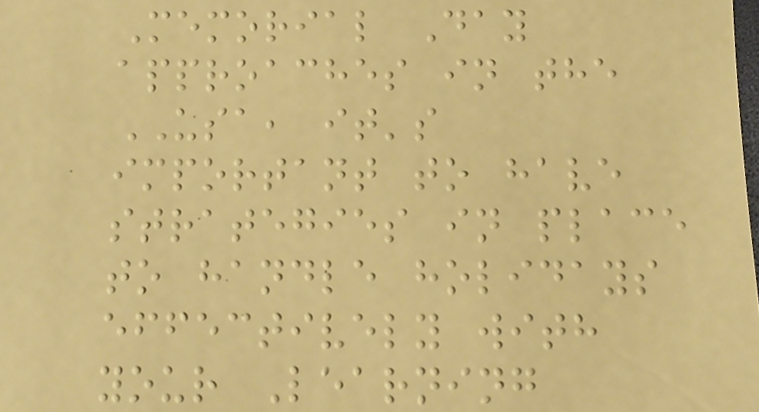Memorial Day
approaches in the
USA, it's
important to have
strategies in place
to handle holidays
effectively with
your Learning
